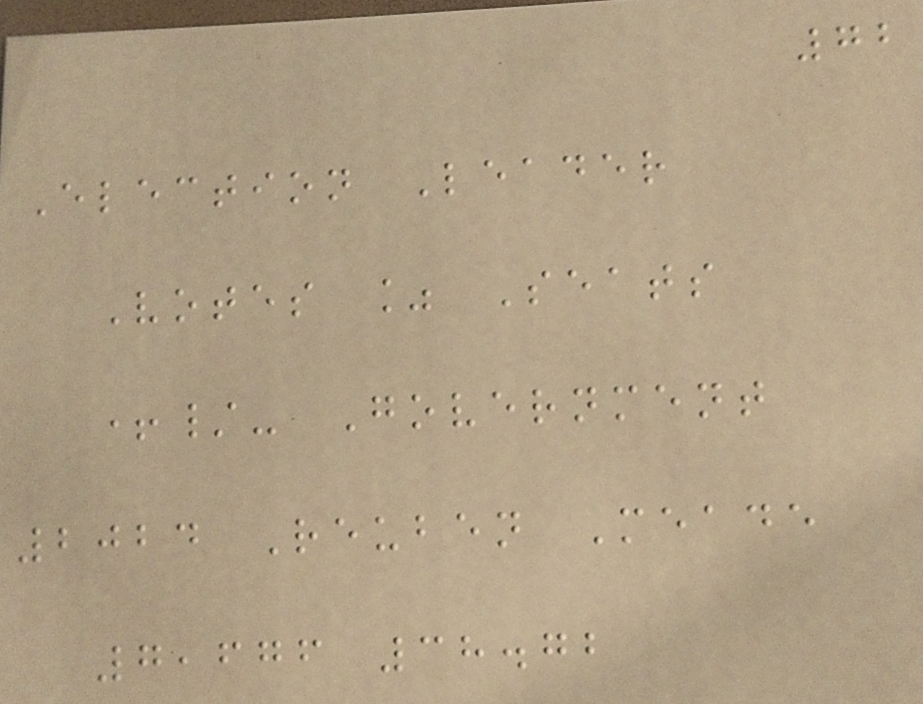72
Election Leader
Votes % Seats
+/- Government
2024 Reuben Meade
7,676 38.72
